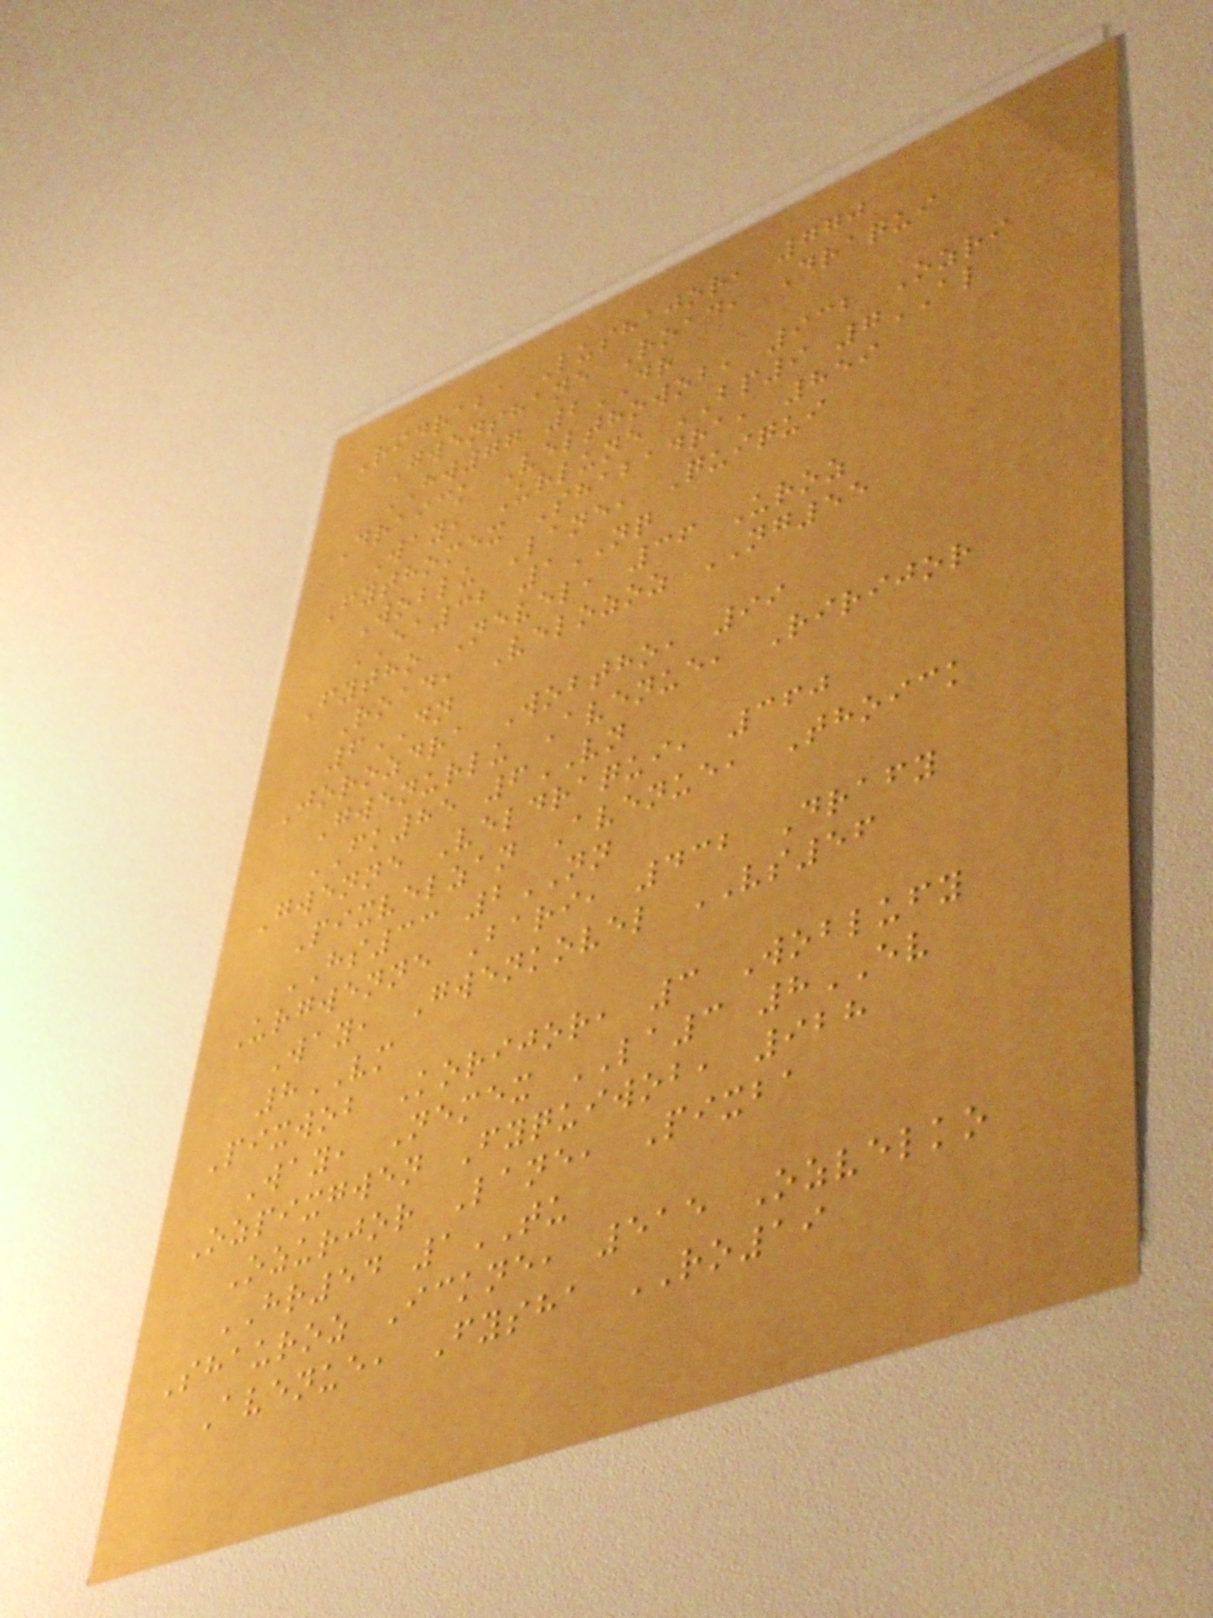Ridraba Lushajor, 770
Gwenshane Road, Draqui
HW77 2DR
Draick Velthowob, 932 Ozri
Way, Urlune BP9 7AL
Fythomex Shabadra, 859
Woblu Lane, Quiqui
EA32 1NQ
Fytho Nevel, 36 Uroz
Road, Velozoz NG55
6DN
Jorozdra Wobtho, 99
Gwenurlu Avenue, Ririjor
FK85 6VN
Gwenne Veldraqui, 360
Pixvelzan Avenue, Thoick
HS33 2NN
Urgwenne Bari, 432 Drafy
Way, Gwenkovel VS56
8VM
Pixwob Korijor, 3 Woblufy
Way, Nemex LA3 8EV
Ozpixgwen Fyquiwob, 928
Ozurjor Lane, Pixba
HR54 1TU
Shauroz Ickne, 515 Ozvelko
Avenue, Fysha RO19
